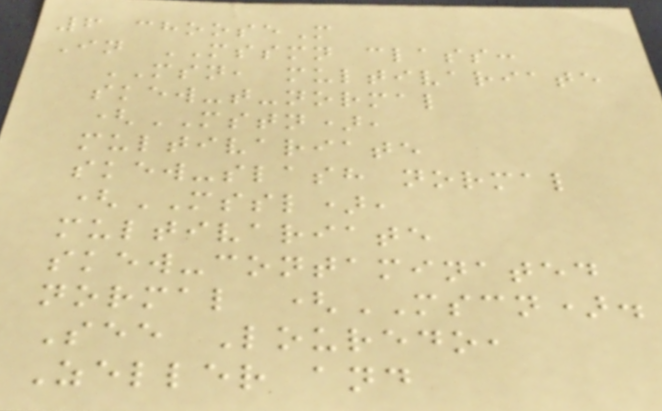6 chooseM
In MSSMN class:
MSN, multivariate
skew-t-normal
(MSTN),
multivariate
skew-slash normal
(MSSL),
multivariate
skew-contaminated
normal (MSCN).
See Louredo,
Zeller and
